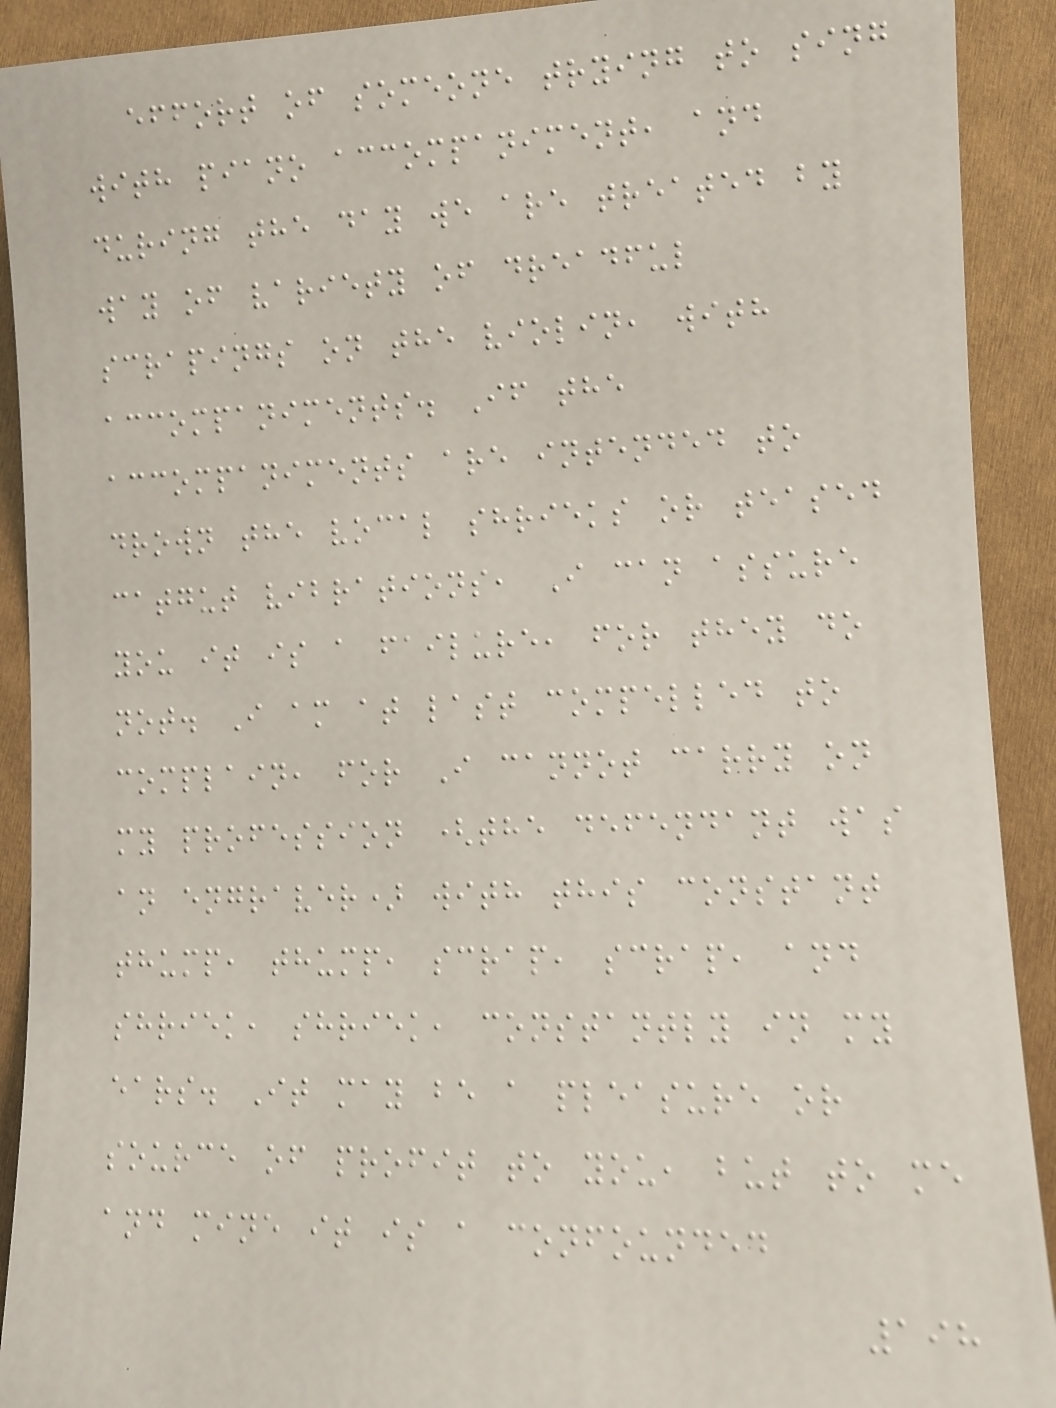effort of someone trying to sing
with piano accompaniment, and
during the day we are treated by
way of variety of dreadful
scrapings on the violin, with
accompaniments. If the
accompaniments are intended to
drown the vocal shrieks or teased
catgut vibrations, I can assure
you it is a failure, for they do
not. I am at last compelled to
complain, for I cannot carry on
my profession (the defendant was
an engraver) with this constant
thump, thump, scrap, scrap, and
shriek, shriek, constantly in my
ears. It may be a pleasure or
source of profit to you, but to me
and mine it is a confounded
198
